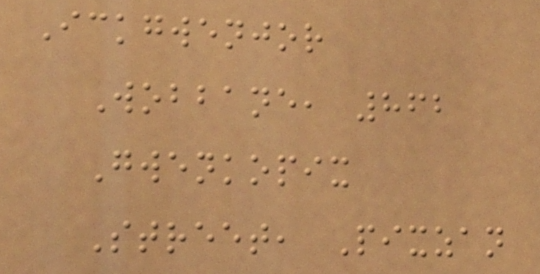Ickgwenjor
Wobbane, 862
Gwenkopix
Street, Pixzan
